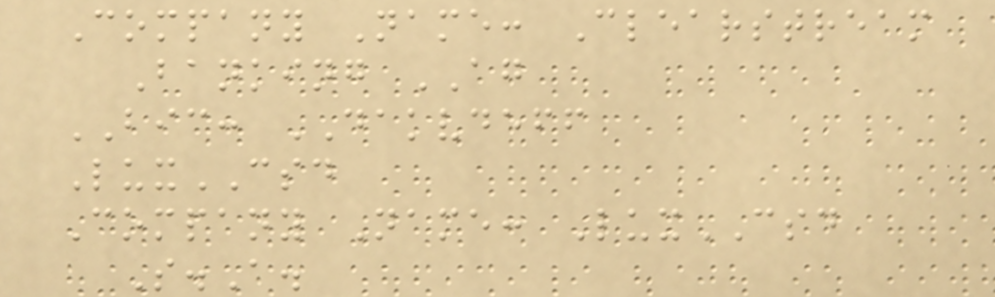Company Name: Clearstream
Banking AG
BIC: DAKVDEFF
LuxCSD
Company Name: LuxCSD
S.A.
